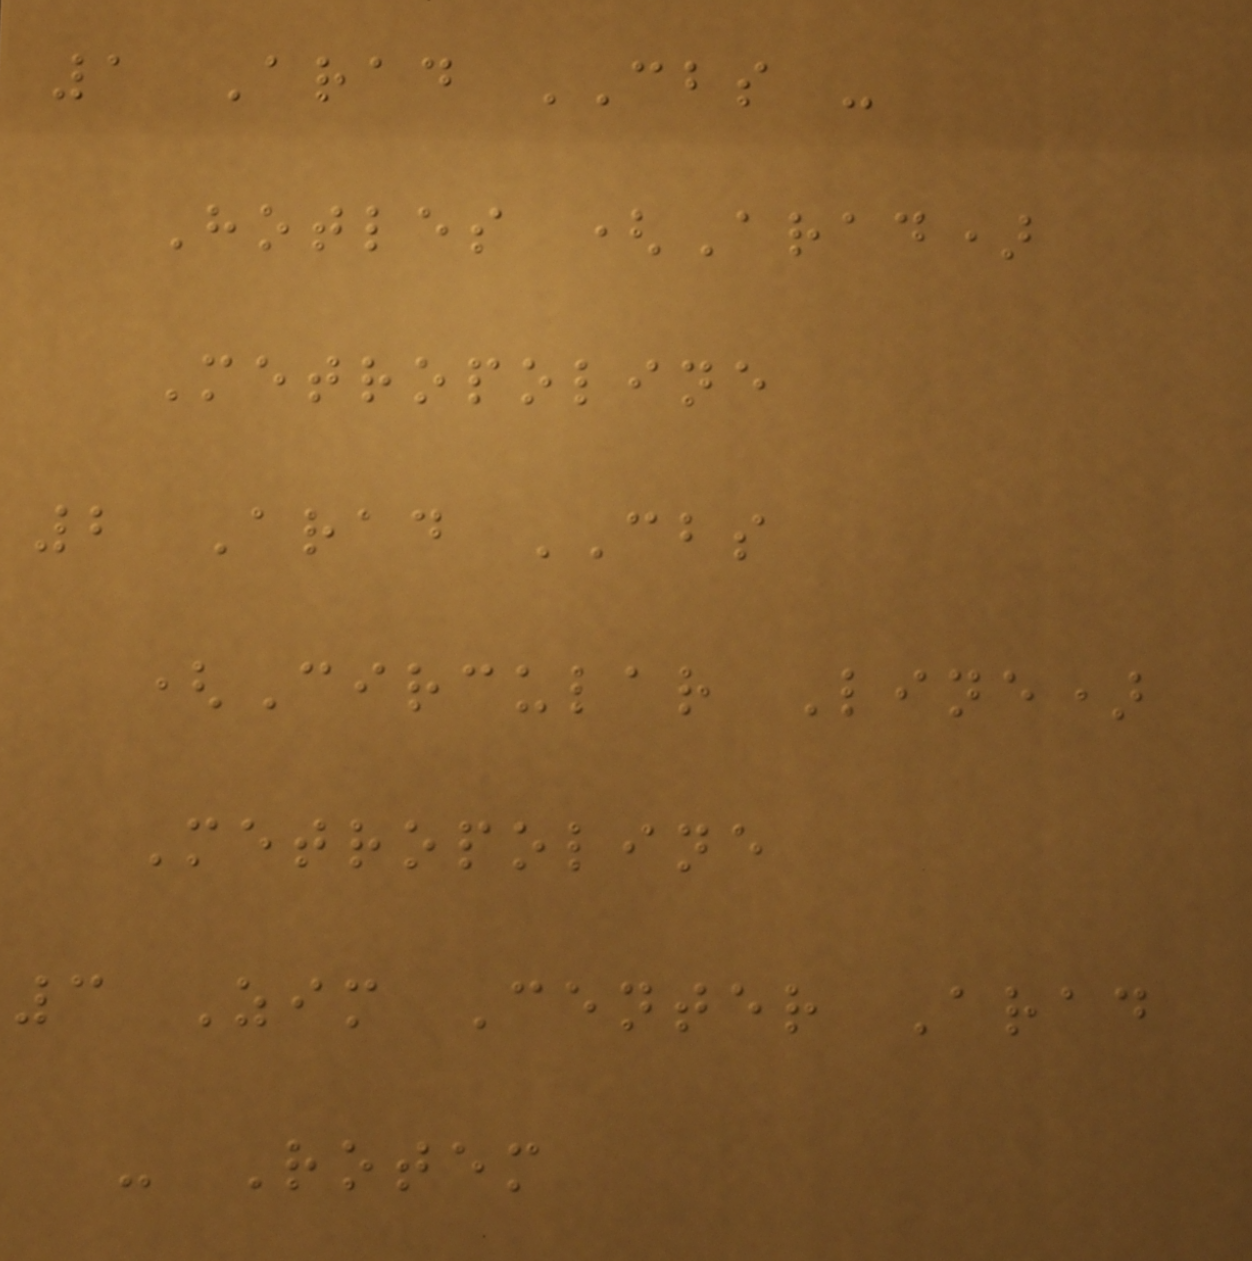1 Arad CBS -
Hotles (Arad)
Metropoline
2 Arad CBS
(Circular Line)
Metropoline
3 Zim Center Arad
- Rotem
